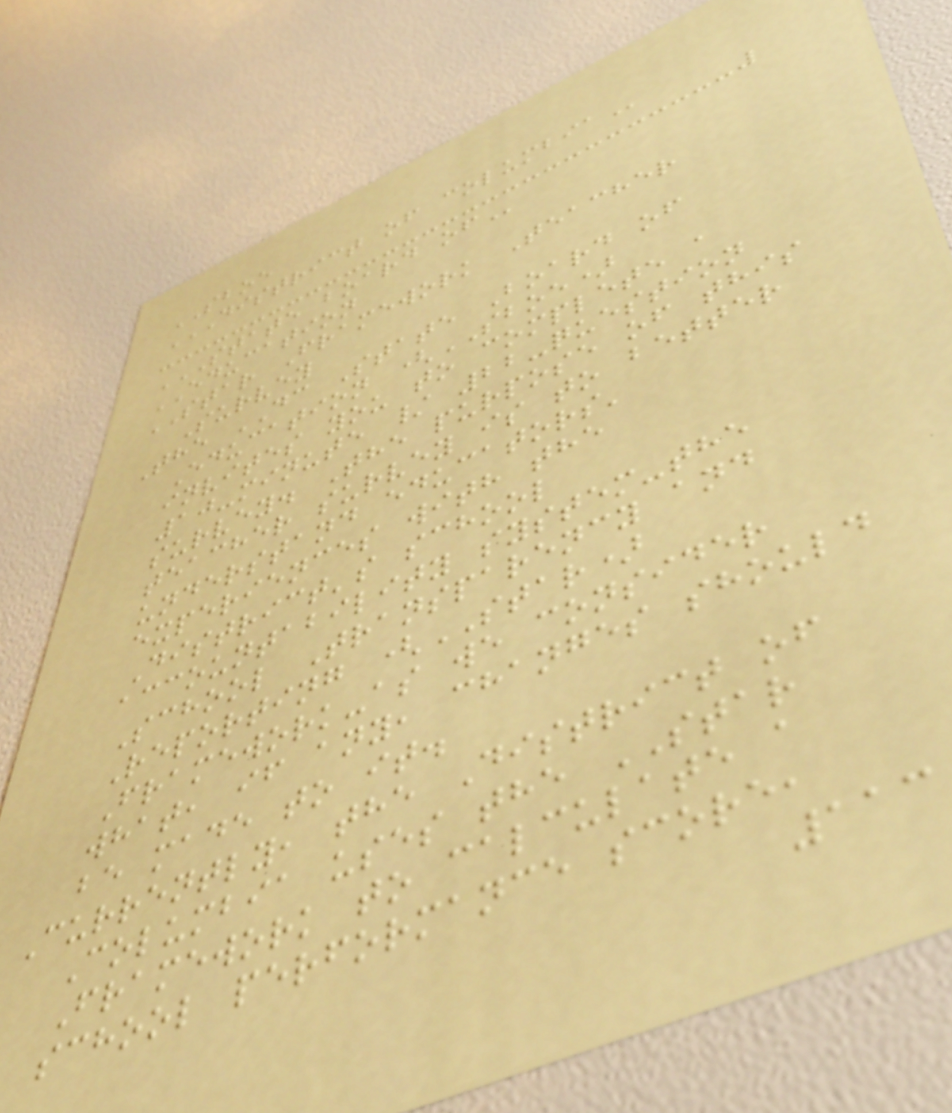SBOE
DISTRICT OF COLUMBIA
STATE BOARD OF
EDUCATION
STAR Framework Teacher
Survey
The DC State Board of
Education (SBOE)
invites you to complete a
10-minute / 22-question
survey. The purpose of this
teacher survey is to better
understand educators'
experiences with the
District's school
accountability system-the
School Transparency and
Reporting (STAR)
Framework-as we consider
what, if any, changes should
be made to it.
Currently, the District of
Columbia uses the STAR
Framework to calculate a
school performance score,
113
